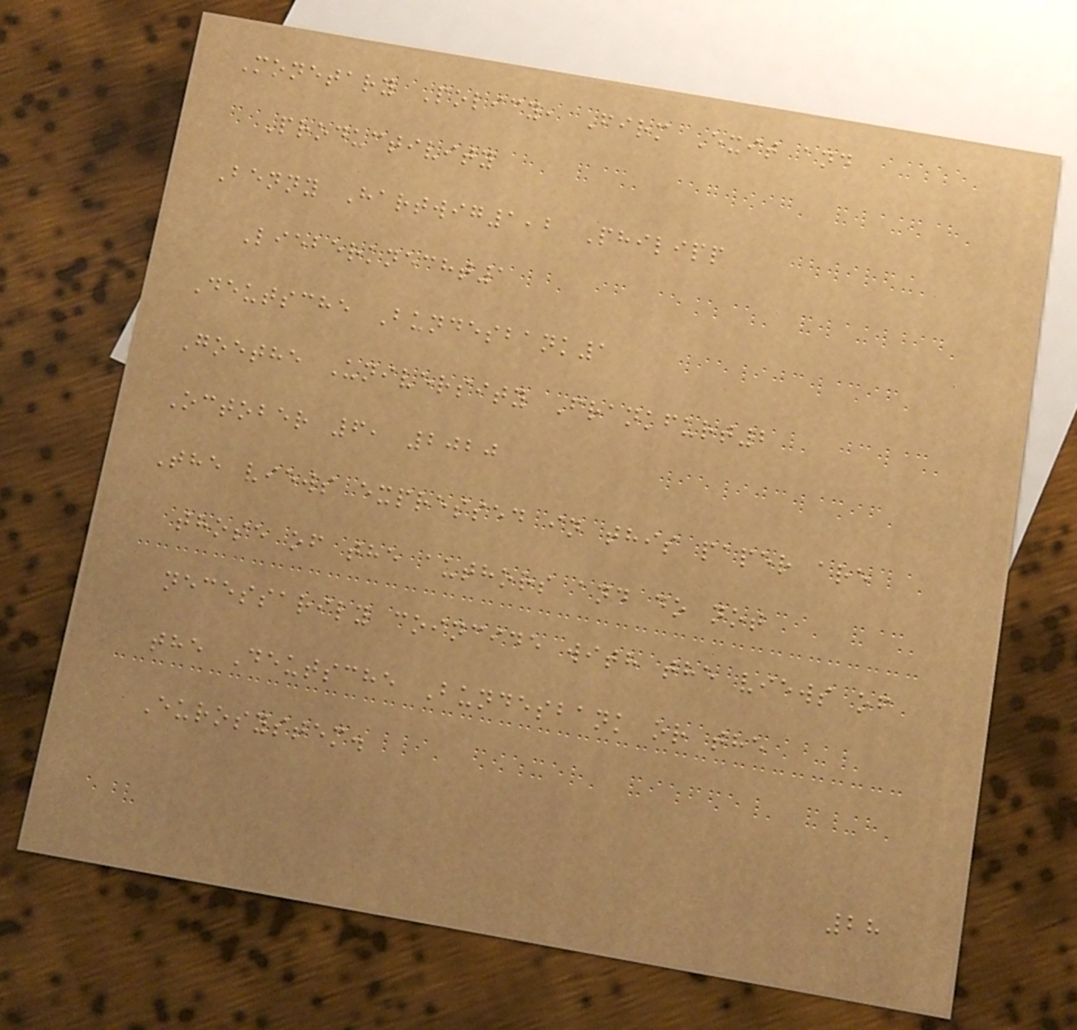Monetary Policy, Firm Exit and
Productivity
Benny Hartwig1,2 Philipp
Lieberknecht1
Deutsche Bundesbank1
Goethe University Frankfurt2
October 6, 2020
The views expressed in this paper are
those of the authors and do not
necessarily coincide with the views of
the Deutsche Bundesbank or the
Eurosystem.
28
